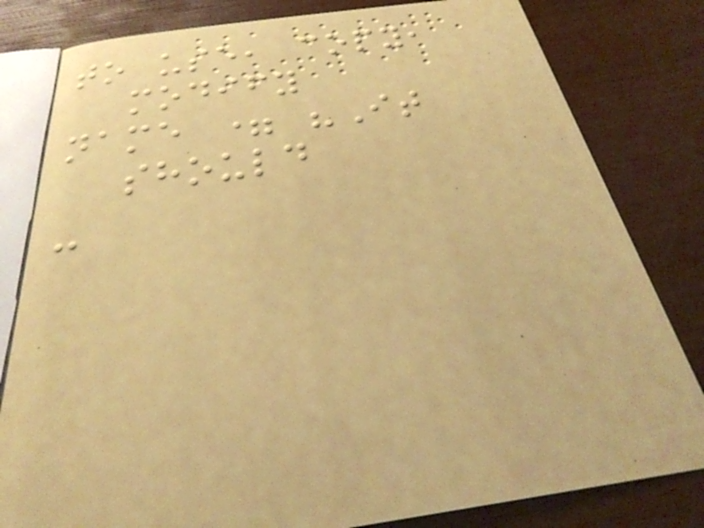to use, copy,
modify
name = "It
should
-
